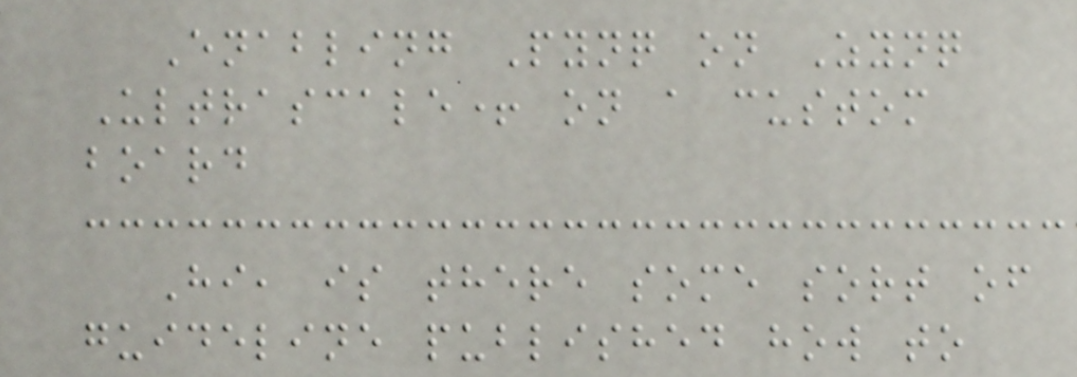Enabling Pynq on Zynq
Ultrascale+ on a custom
board
Hi, is there some sort of
guideline published how to
